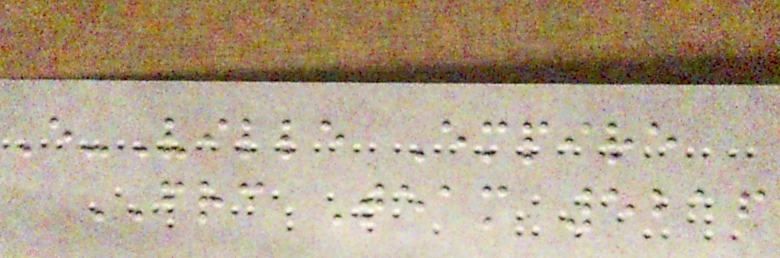E-Ville Empire
FRC Team 5216
